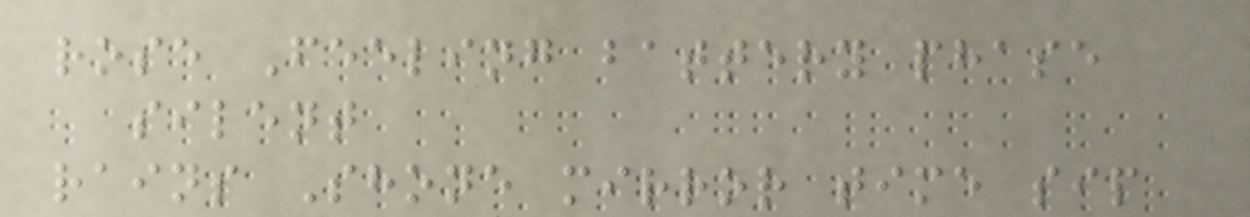rose Feeling battery phase
silent
rains Shone mirror time sip
